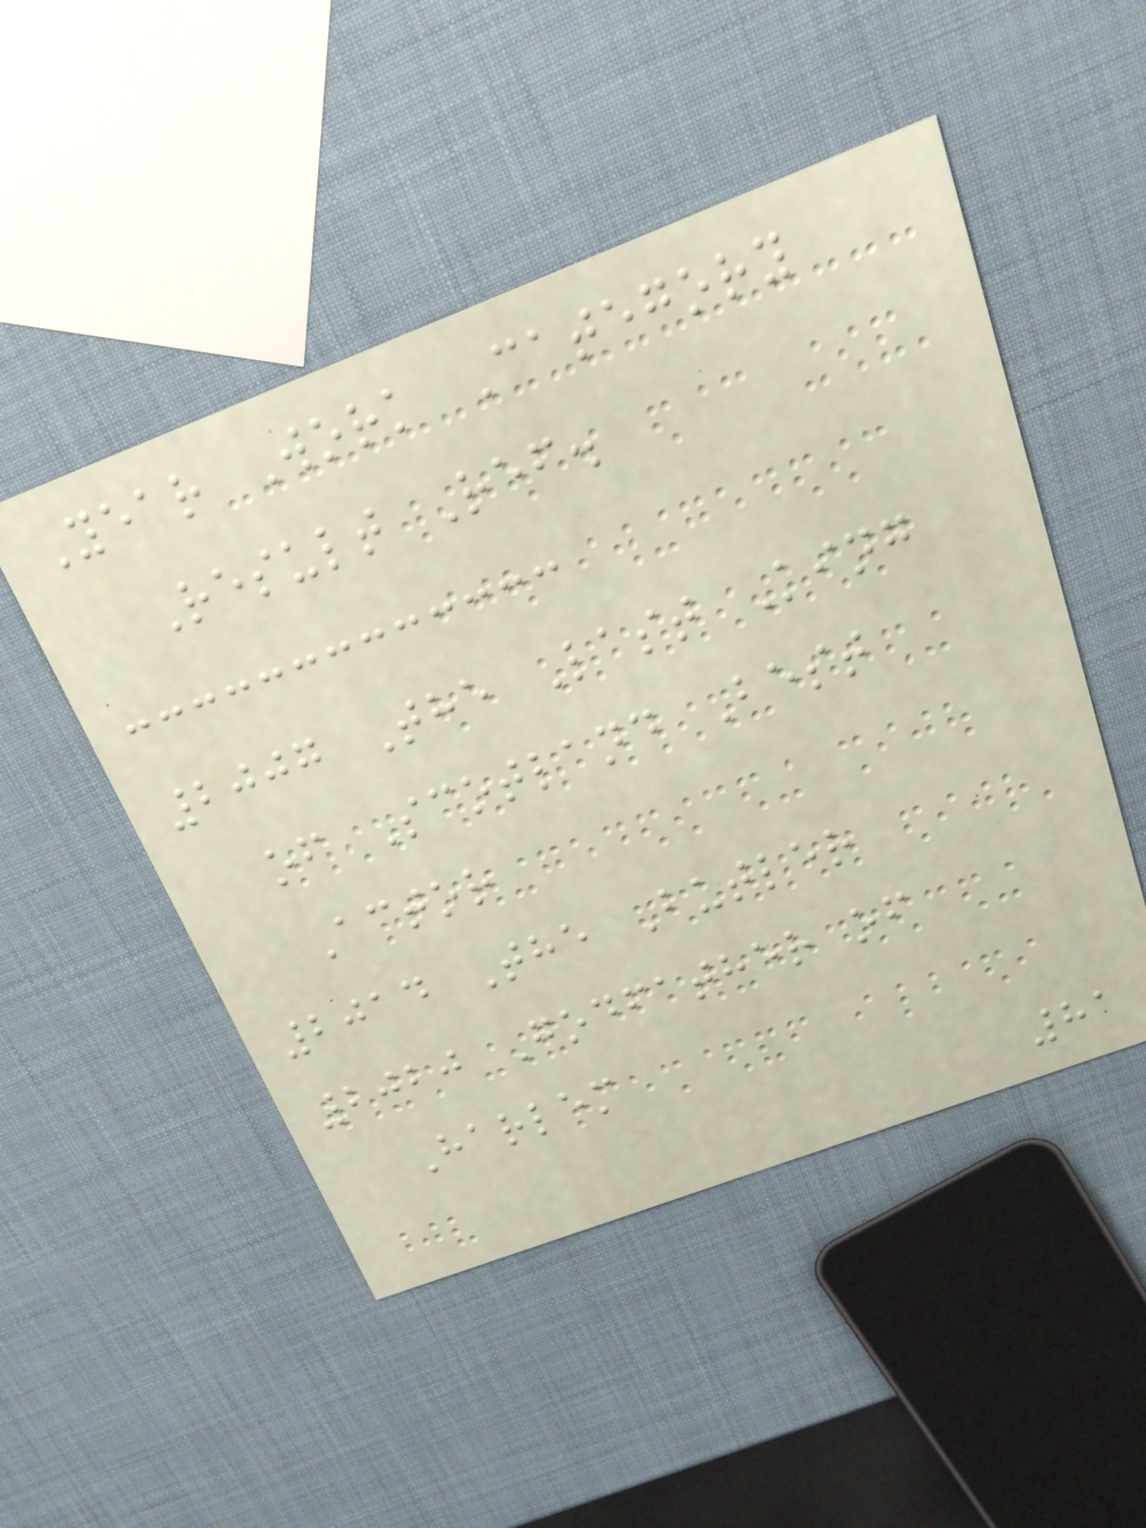Year Work Category
Result Ref.
2007 The Last King
of Scotland Best
Actor
2014 The Butler
2020 Godfather of
Harlem
81
